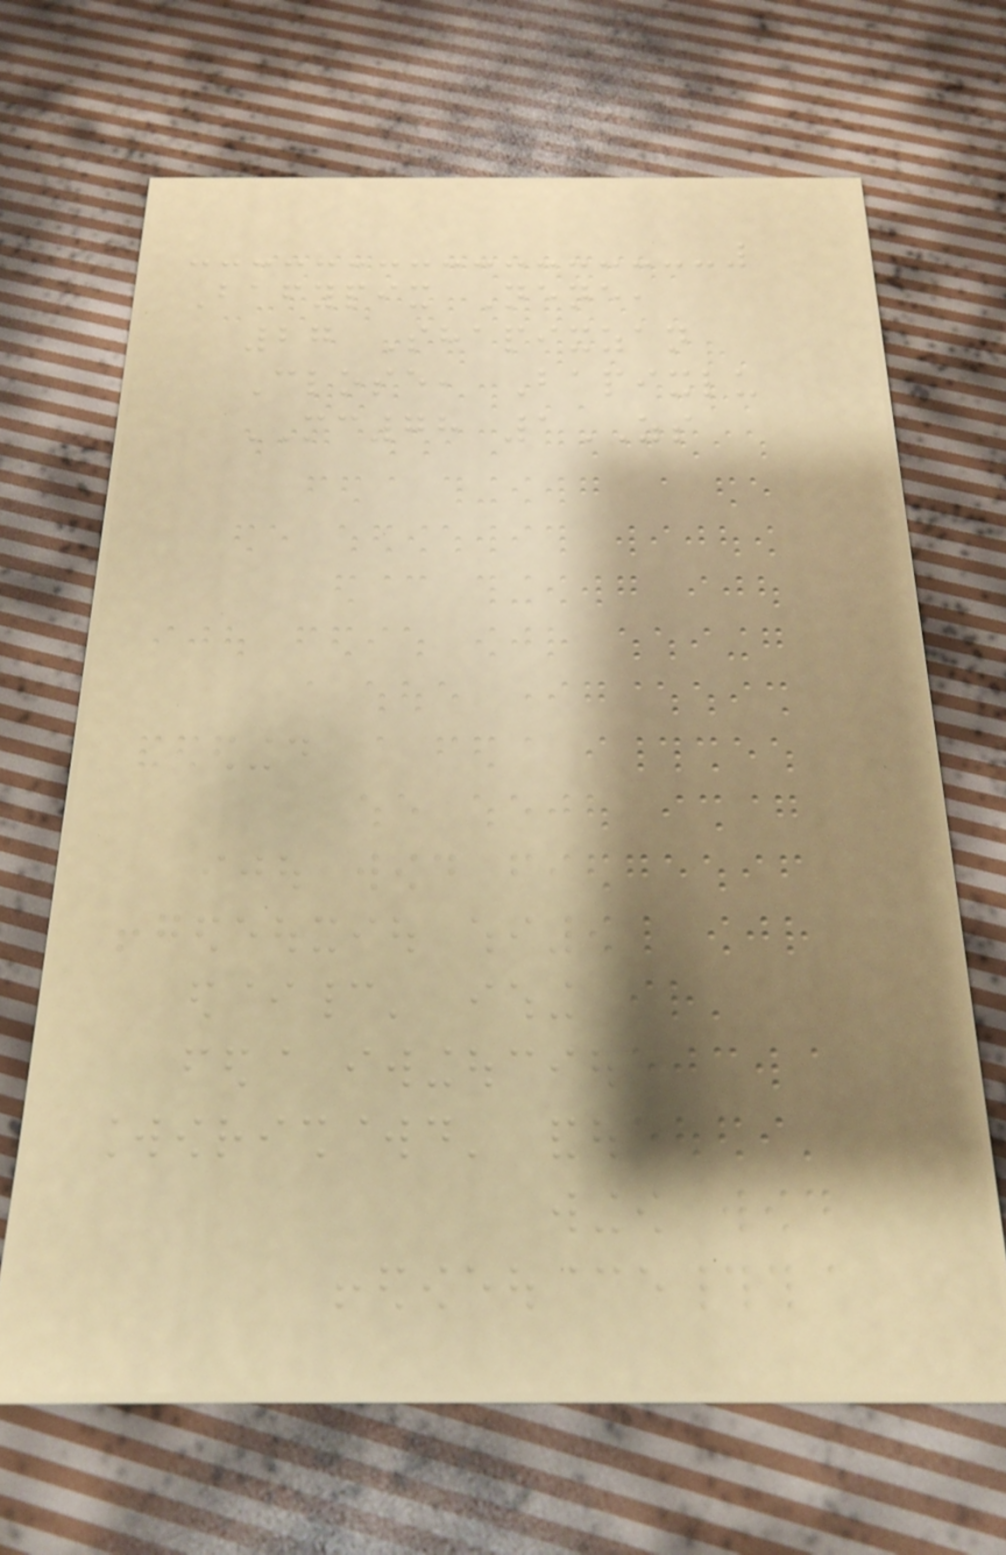Bafypix Nene,
27 Shapixzan
Close, Bapixlu
MC78 1ZS
